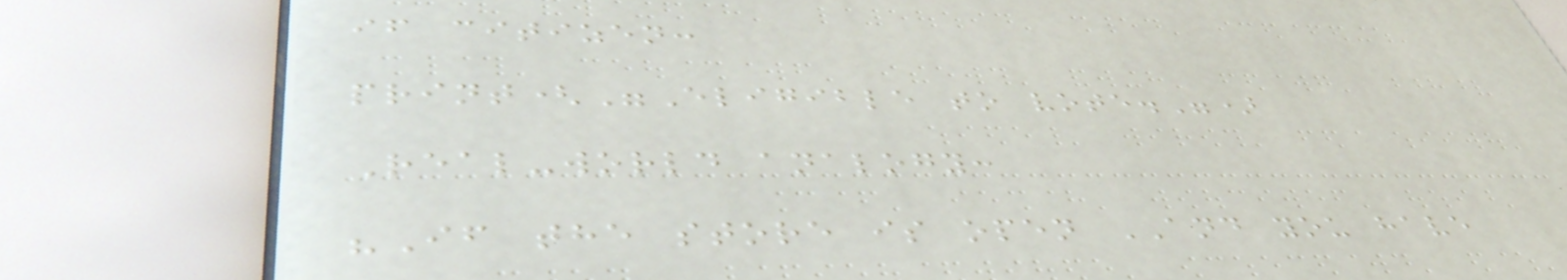if citizen:
print("Eligible to vote.")
Real-world analogy:
"If the store is open AND you have
